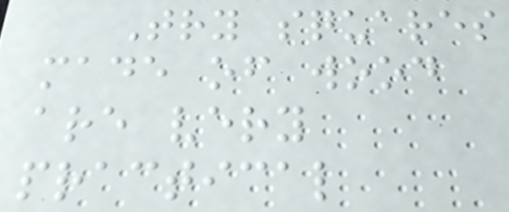Try squares
made of wood
are very
practical
